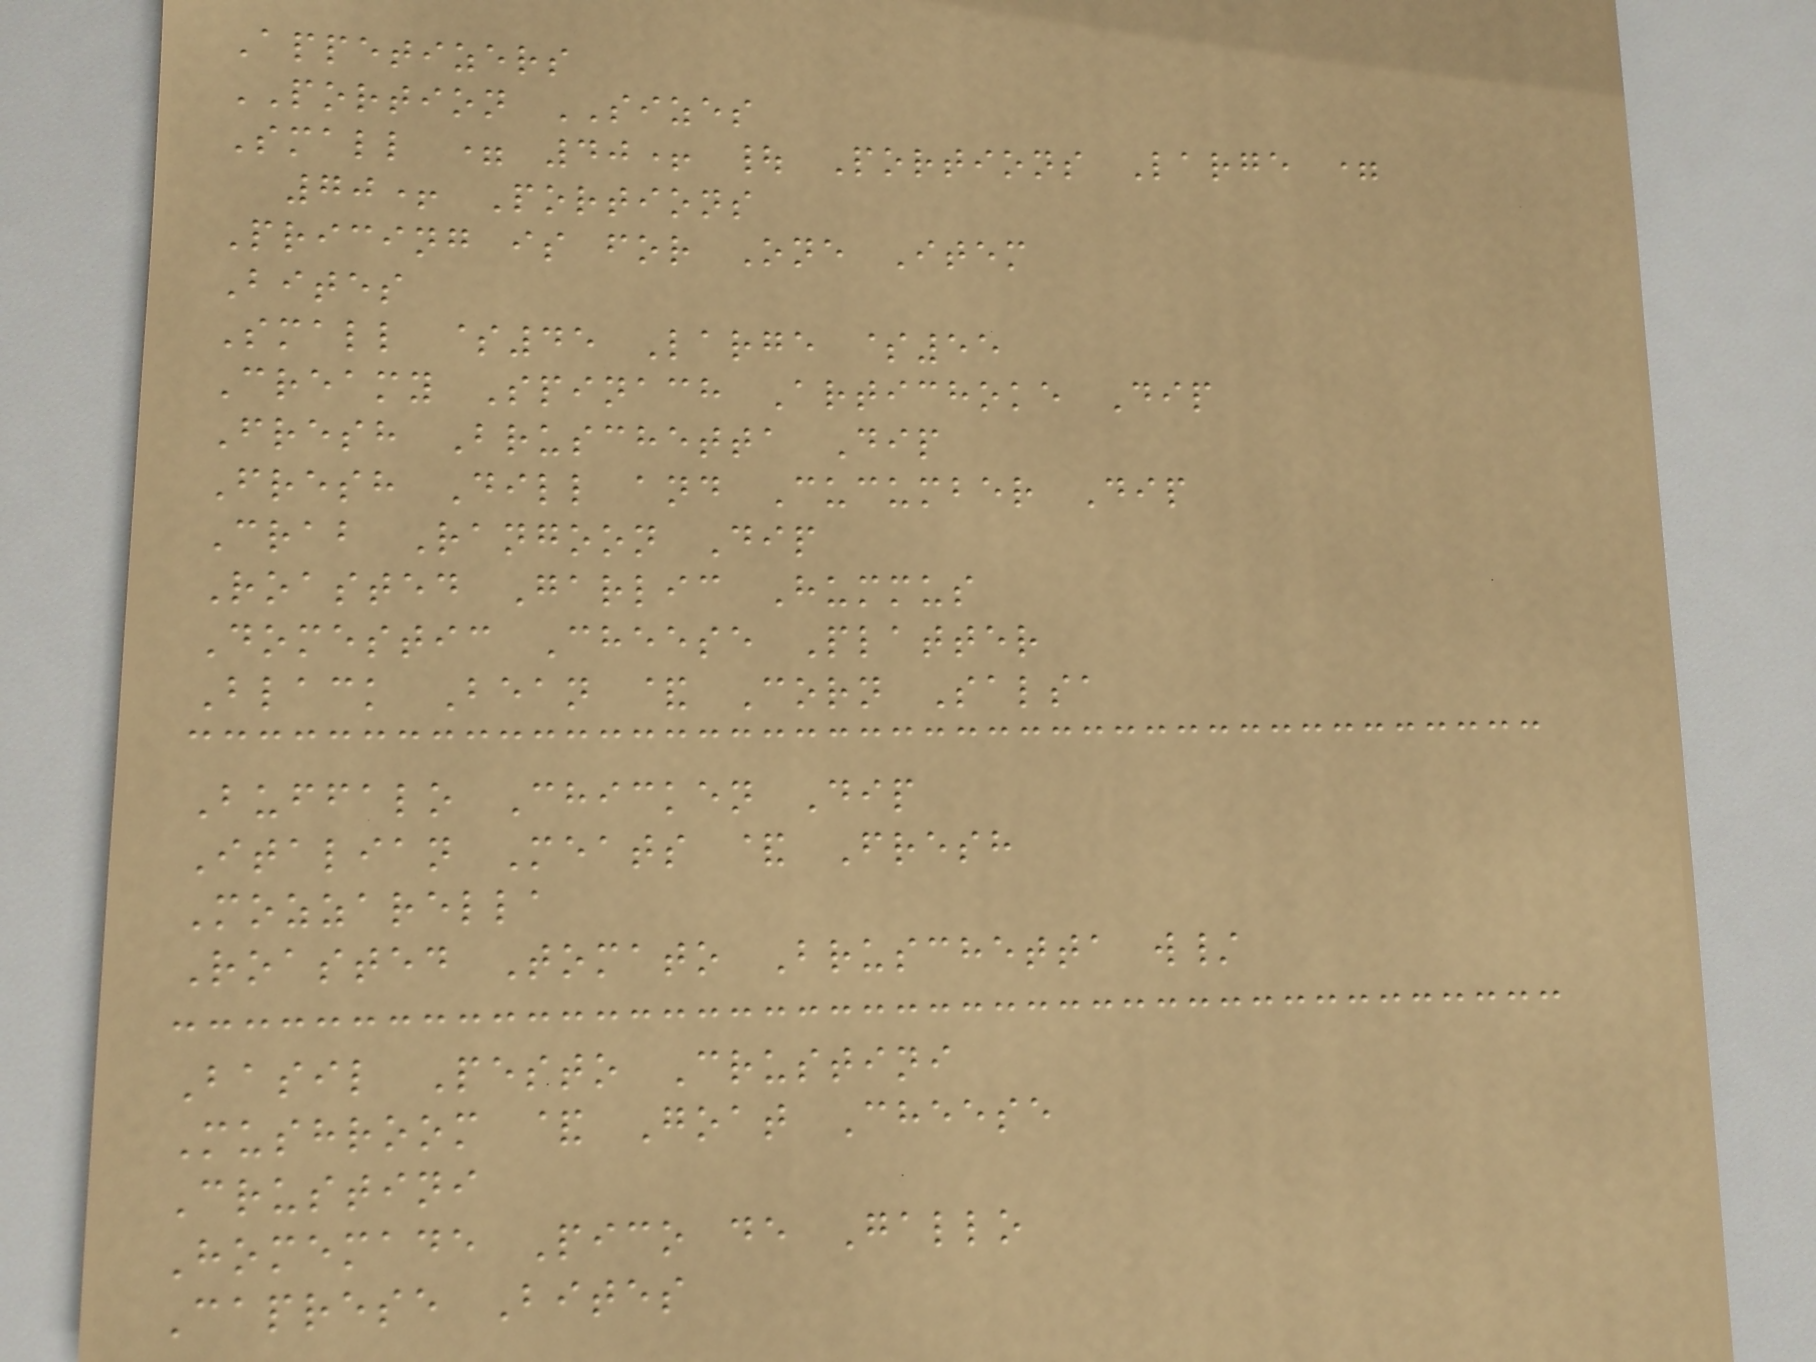Appetizers
PORTION SIZES
Small = 40+ | Portions Large =
70+ Portions
Pricing is for One Item
Bites
Small $45 Large $55
Creamy Spinach Artichoke Dip
Fresh Bruschetta Dip
Fresh Dill and Cucumber Dip
Crab Rangoon Dip
Roasted Garlic Hummus
Domestic Cheese Platter
Black Bean & Corn Salsa
Buffalo Chicken Dip
Italian Meats & Fresh
Mozzarella
Roasted Tomato Bruschetta w/
Basil Pesto Crustini
Mushroom & Goat Cheese
Crustini
Homemade Pico de Gallo
Caprese Bites
